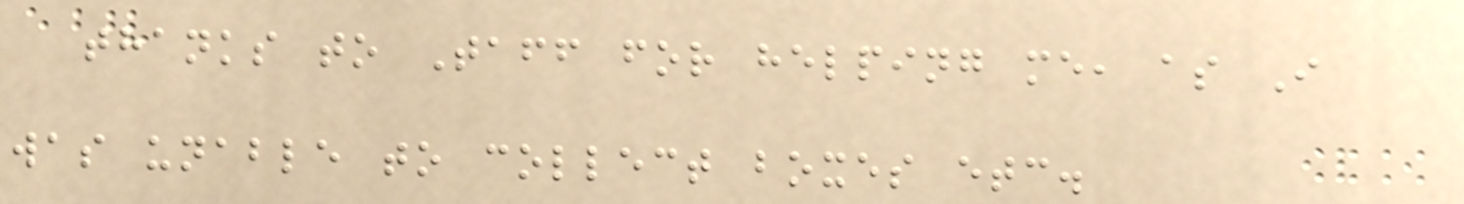thanks to Taff for helping me, as I
was unable to collect boxes etc.
